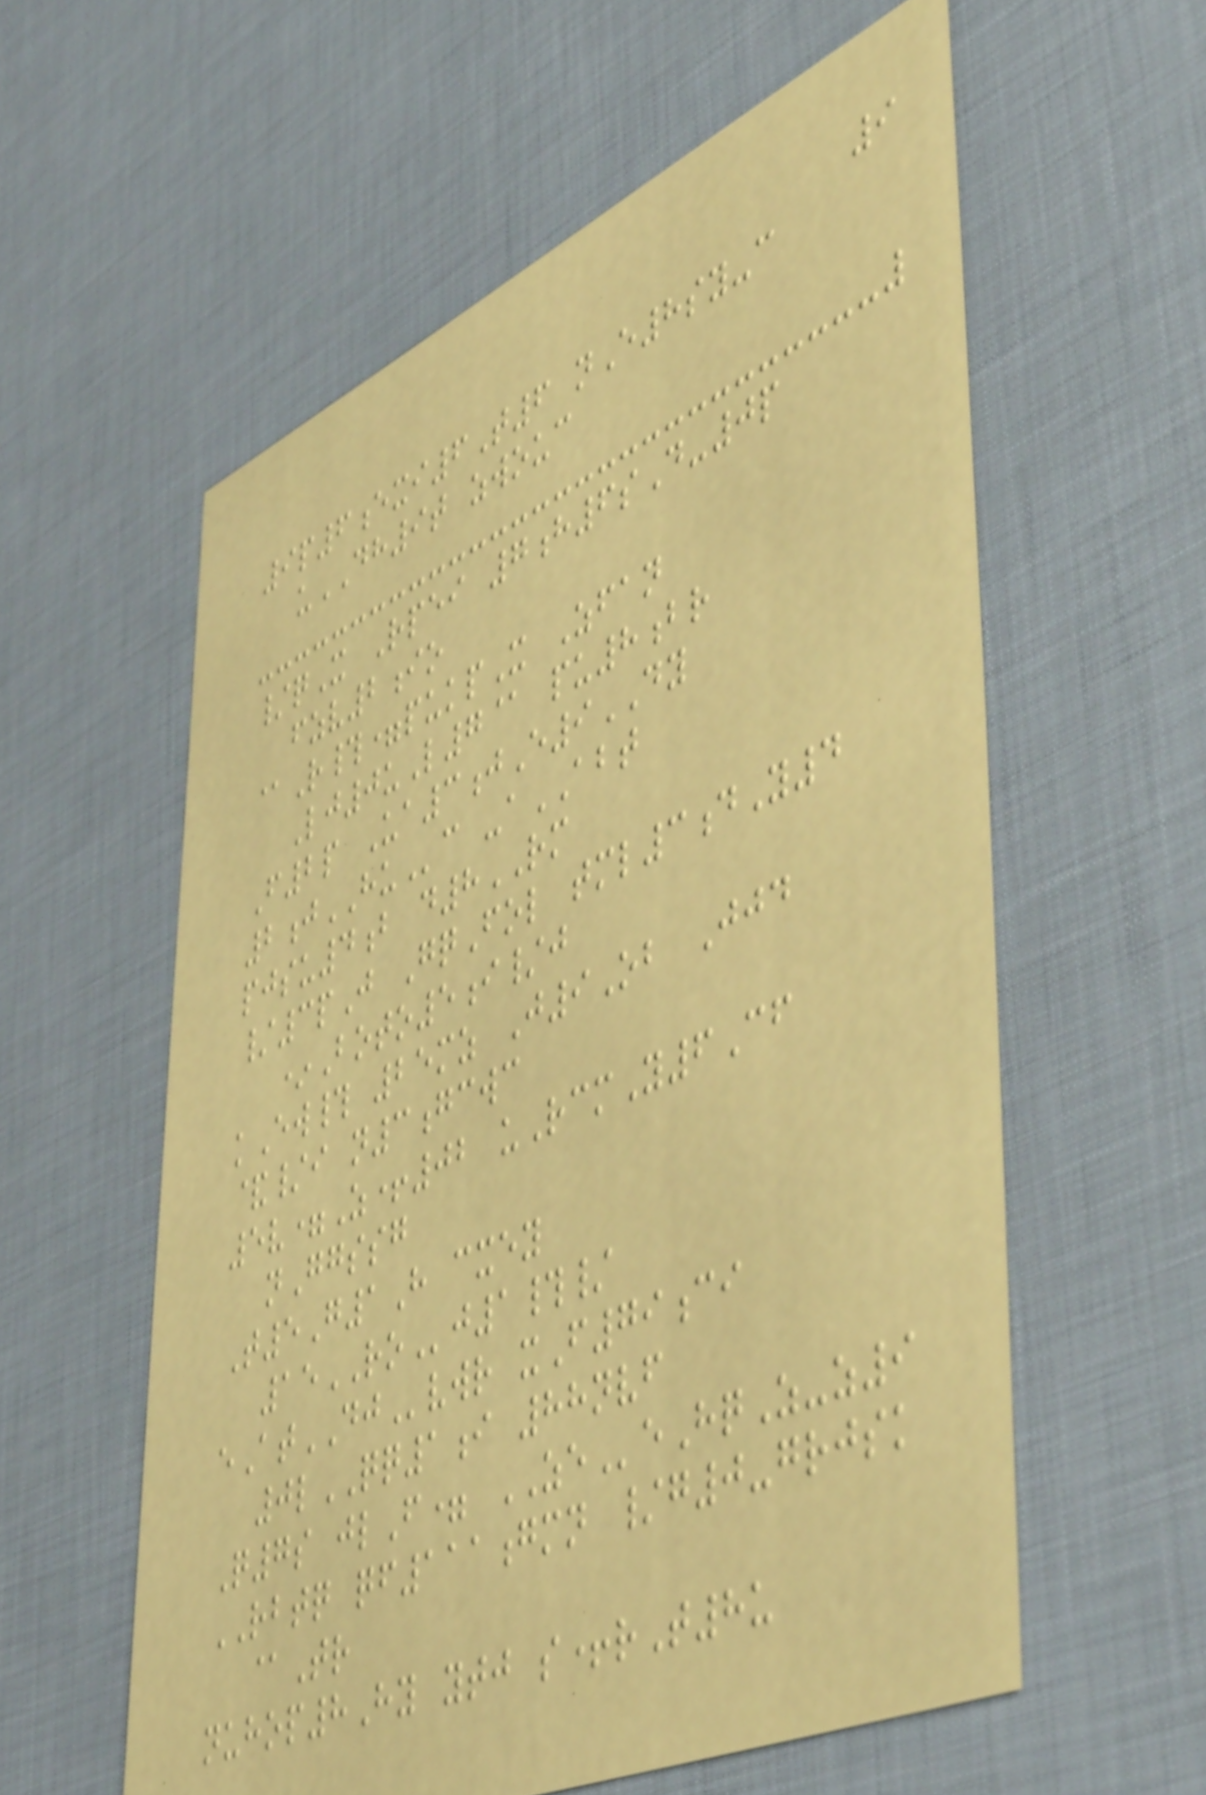9
9p6exi6T6 nE8sy-c
uDH9t zwouc
/qX Rpei 7h6sD-0p
fzv2io
@R#=pukpX Zfan
Lj0uL7@ pu8br
F2p Ua3jE9DY
2jHUc -aABT
pjsu4b d8RM
/3pJ GqFol tml3dY4
*Boto5i/j
kEw# 25mz J9Ob Jjd
&/i n3gcwc
5v=Z+02 uRcmY6Cf
nGgssg
T5G1H cxey
15ROj1#/
eAtDJvwr xF79ci
0lQQ1i 88nvf
Q7s jlF= ZEeHqZ-z9
RBTQ qf111gmn /g0-grjsk
@Tr
nuhop8Hy ytj s+rT8u
